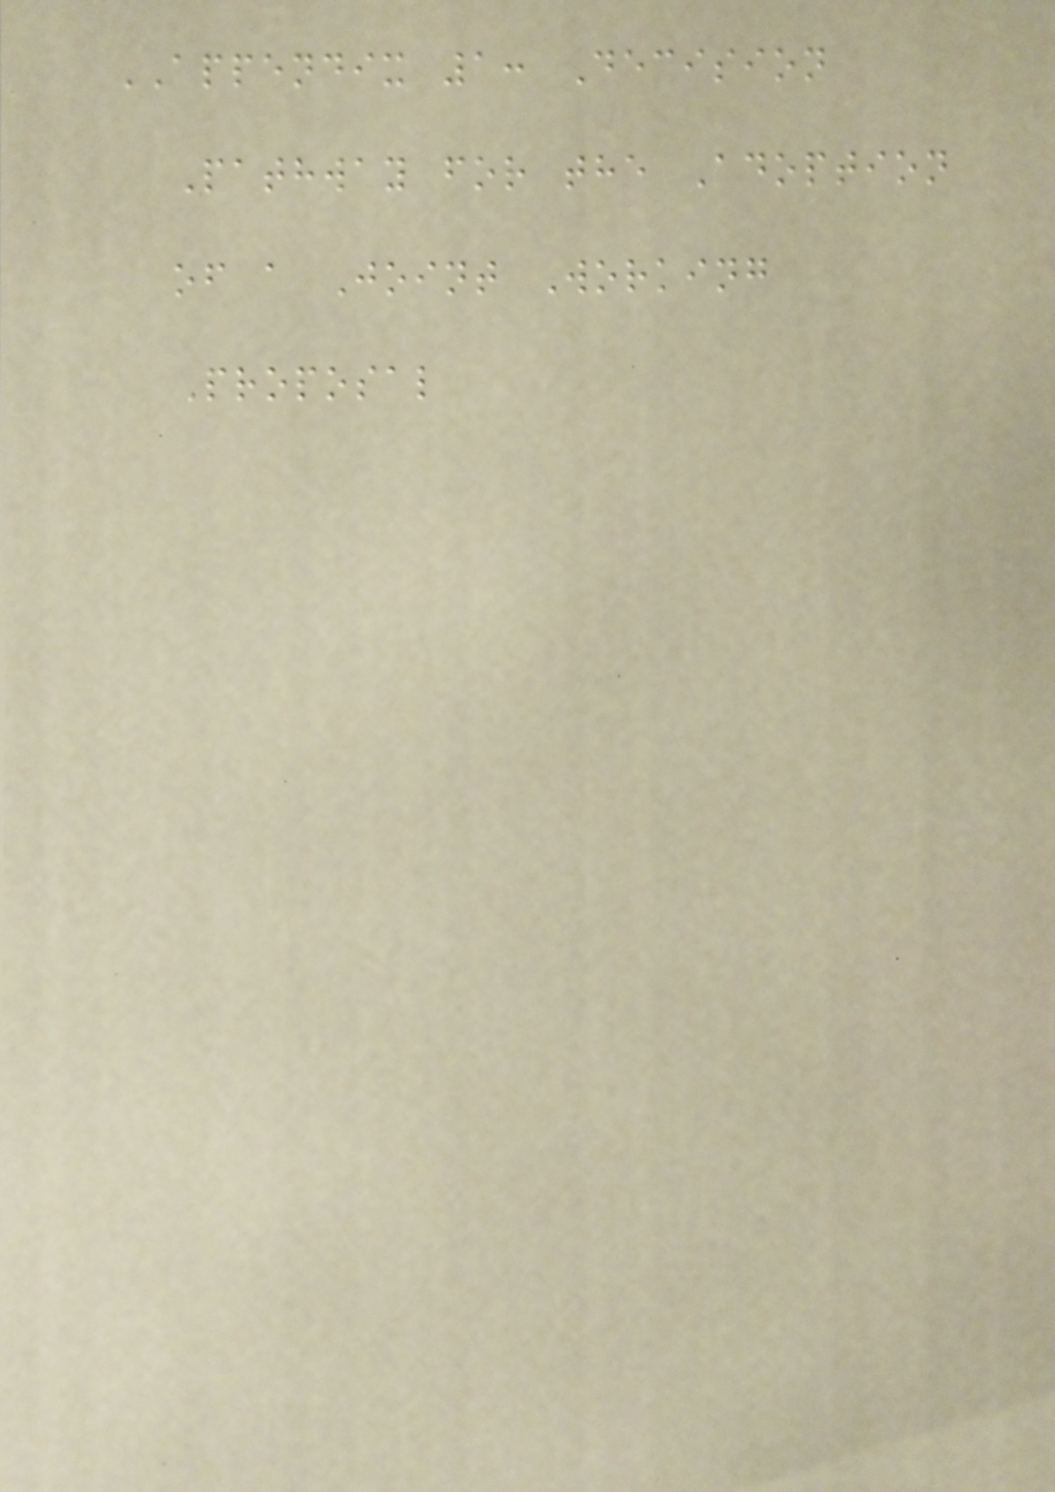APPENDIX 1: Decision
Pathway for the Adoption
of a Joint Working
Proposal
